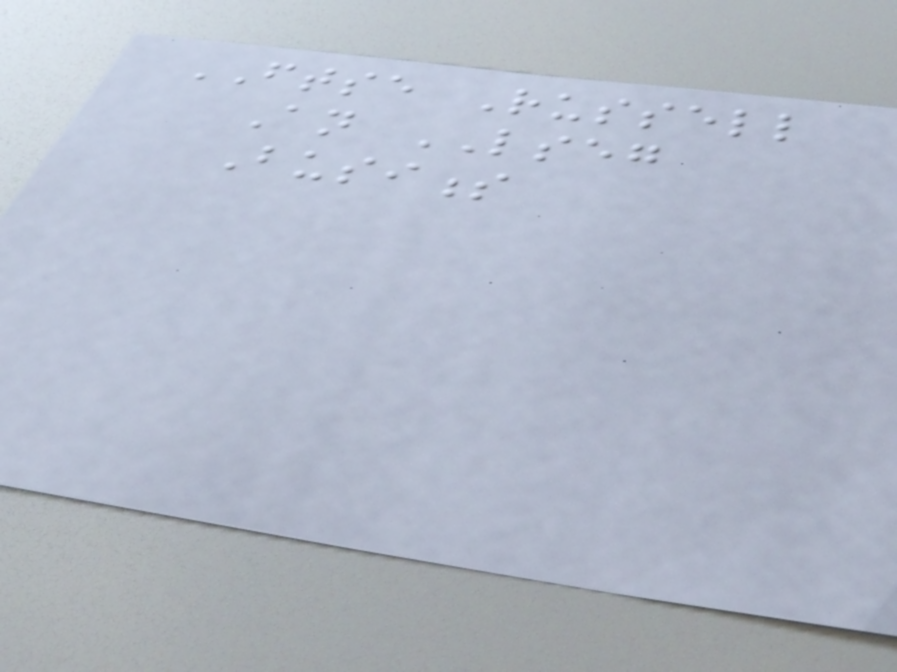FTSE Russell
An LSEG
Business
